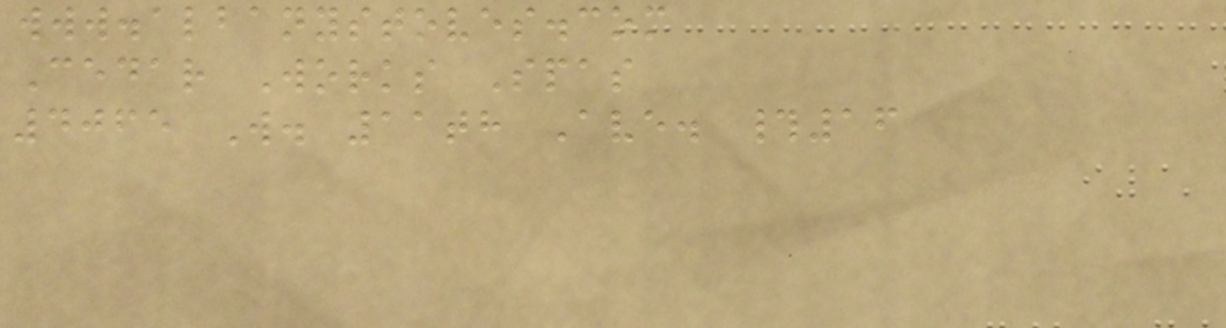www.albanystoves.com
Cedar Works Spas
4065 W. 11th Ave. #16
